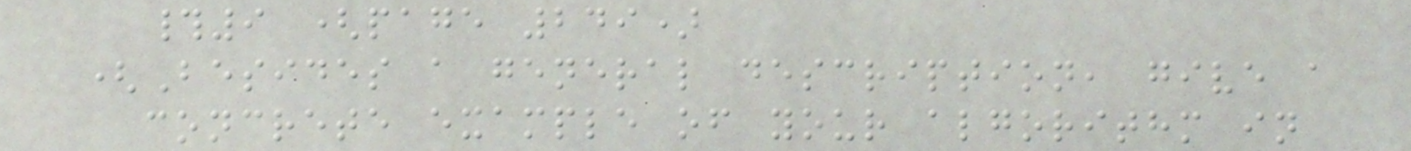#9 (page 249)
(Besides a general description, give a
concrete example of your algorithm in
